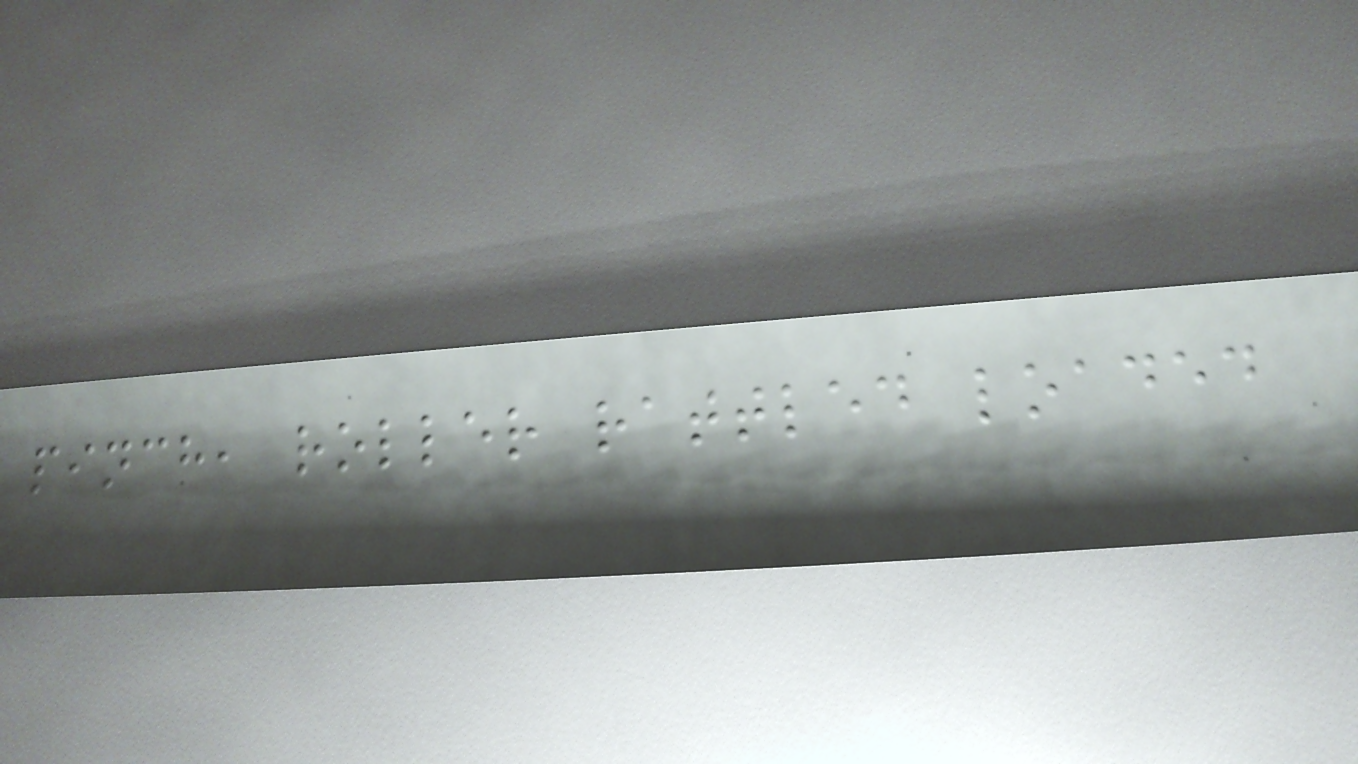pinch, roller rattled loaded
